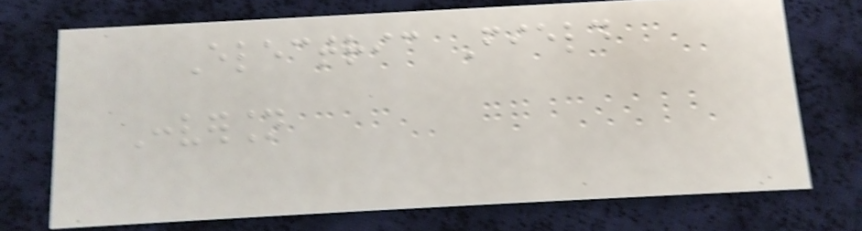Electric Field
Conversion
